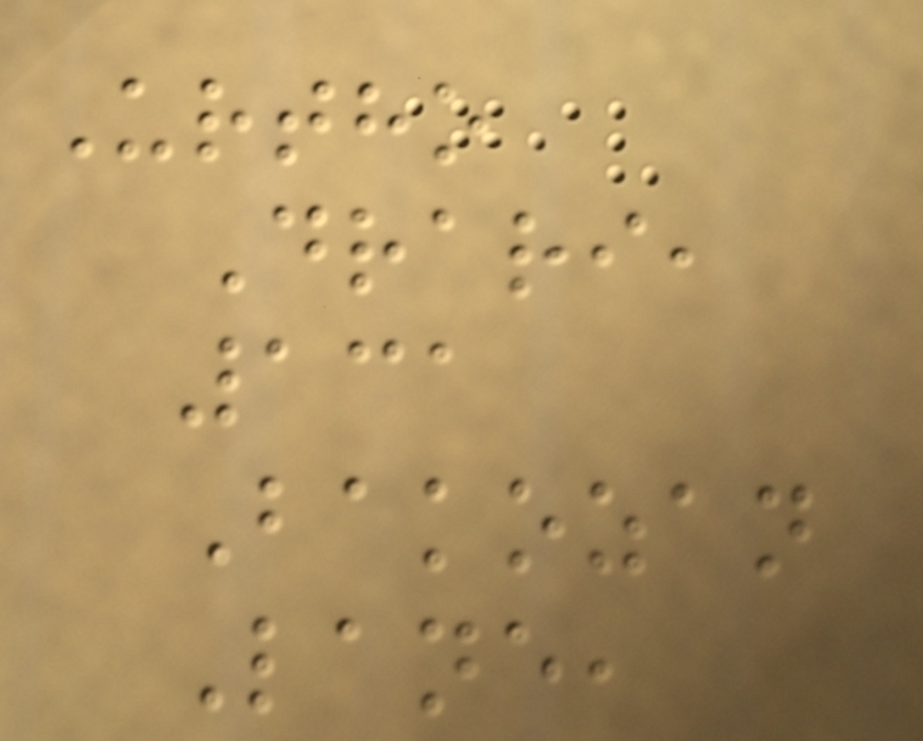Urtho
Drari,
131
Bakozan
Lane,
